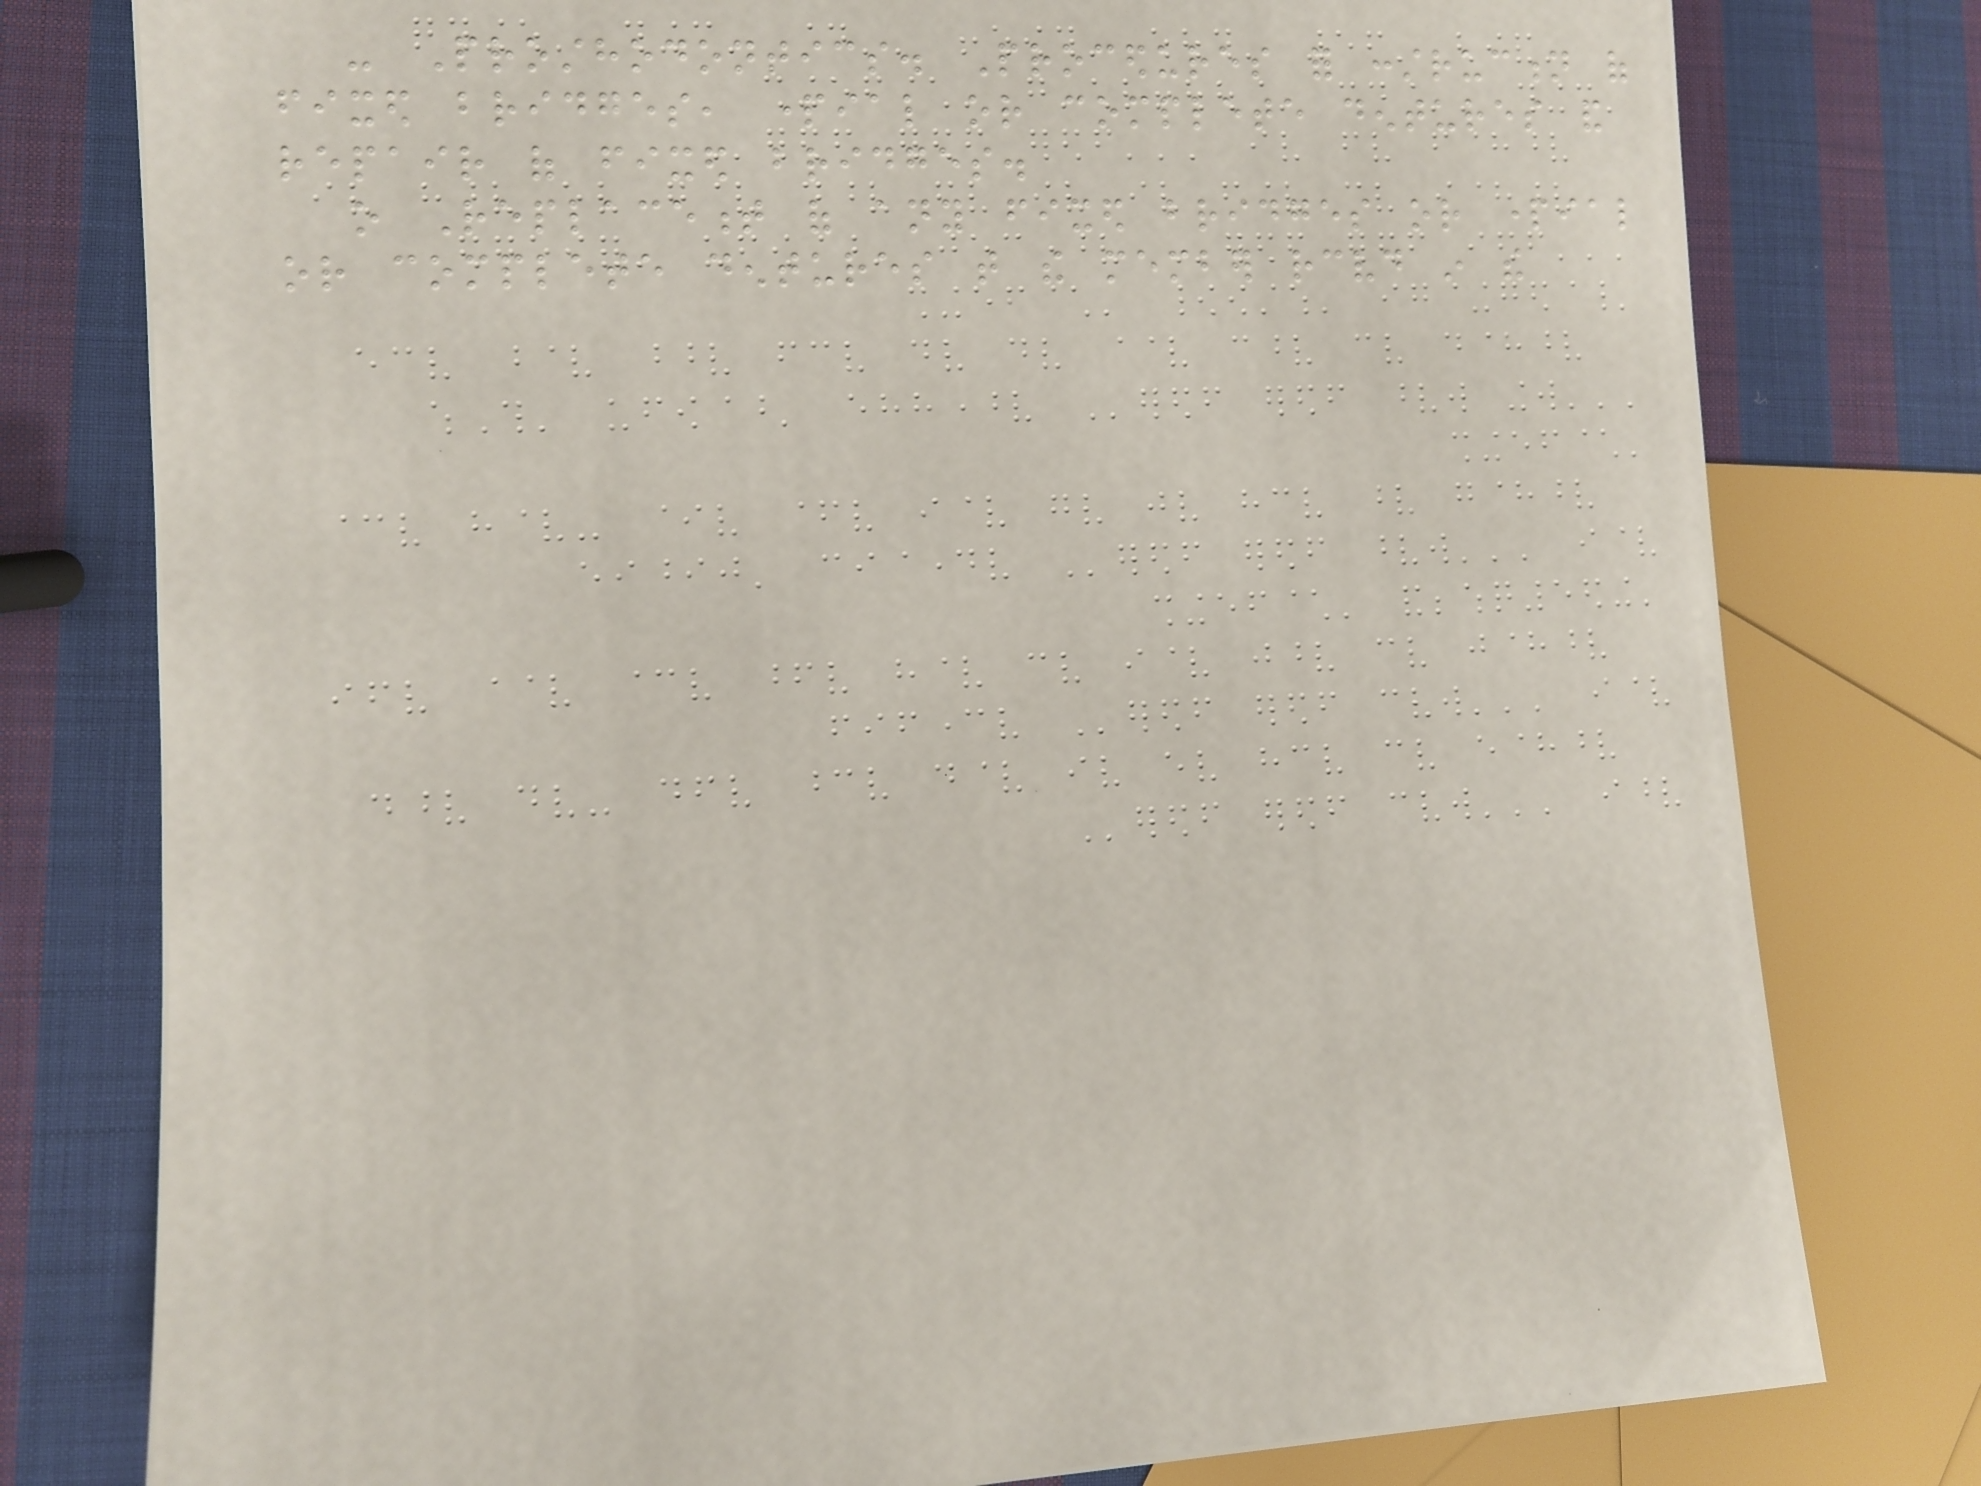- Prosthodontics. Procedures for construction of
fixed bridges, partial or complete dentures and
repair of fixed bridges.
o Replacement of any fixed bridges or partial
or complete dentures that the member received in the
